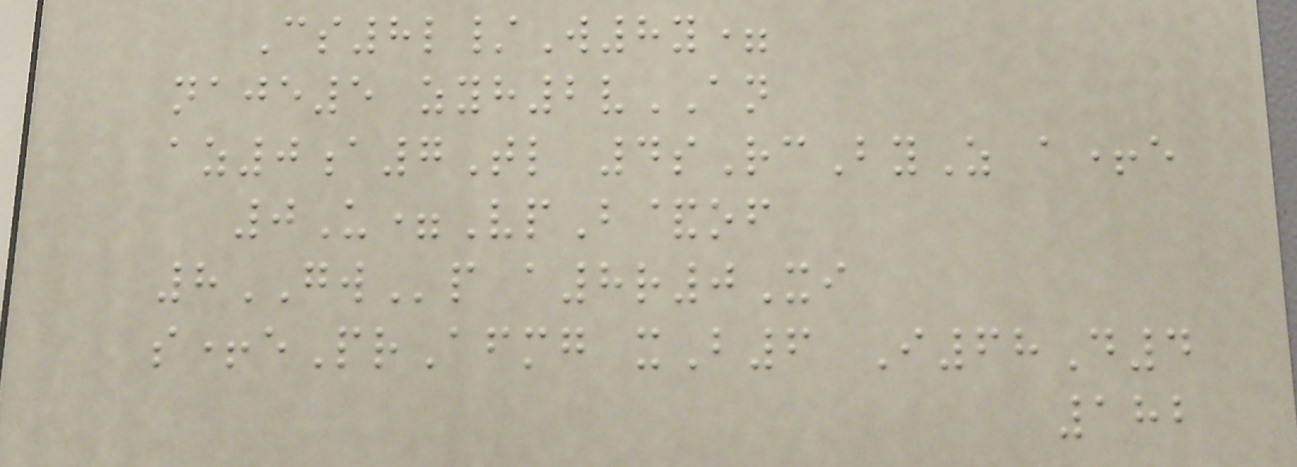Cs8l/W8y=
naje5 zyh2vAN
az0a7Tl 4sRcByZ a+e
0U=VpB&of
8GWp a8r0Xi
s+ePrAfmg xB6 I68D4
182
